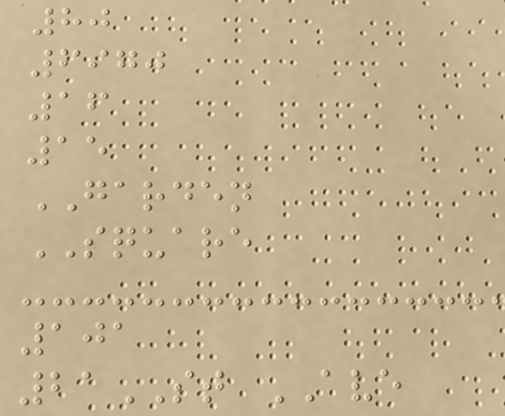80
6970
16
15
GARDEN
SQUARE
101
21ST AVE
